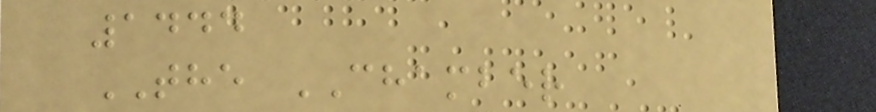1444
THE CHAMBER
